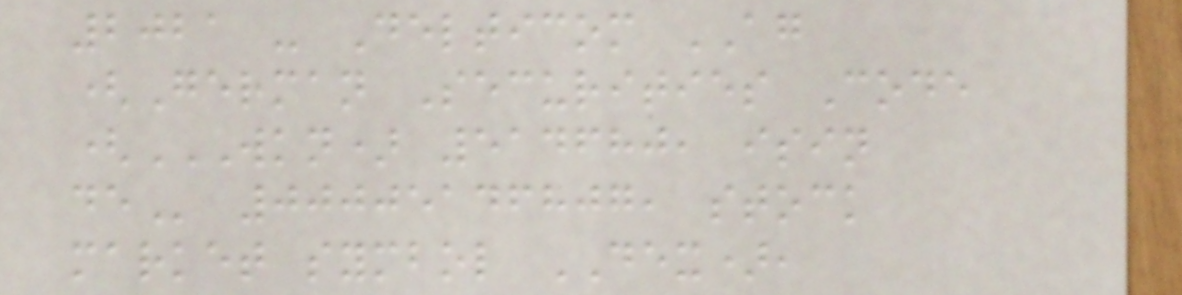2021 - Delticom AG
(German Securities Code
(WKN) 514680, ISIN
DE 00005146807, stock
market symbol DEX),
